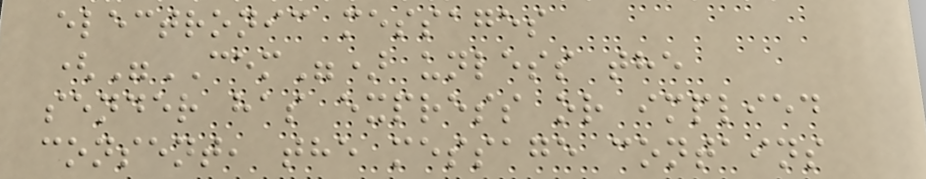electronic messages
("CEM") unless the
sender has express or implied
consent, the message contains
